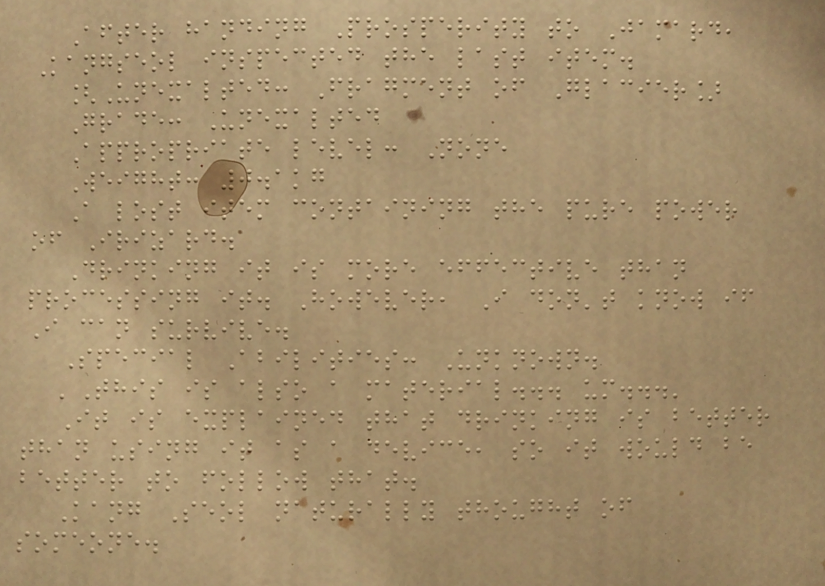After handing Prosperity to Jamard,
Kangseol inspected the last item.
[Unexalted: Fragment of Glacier]
Grade: Unexalted
Appropriate level: None
Weight: 0.1kg
A lost item containing the pure power
of Irizard.
Drinking it is more effective than
processing it. However, I don't know if
I can survive.
Special Abilities: Unknown.
'This is also a material... um...'
It is explained that drinking is better
than using it as a device, so it would be
better to follow that.
Kang Seol naturally thought of
someone.
